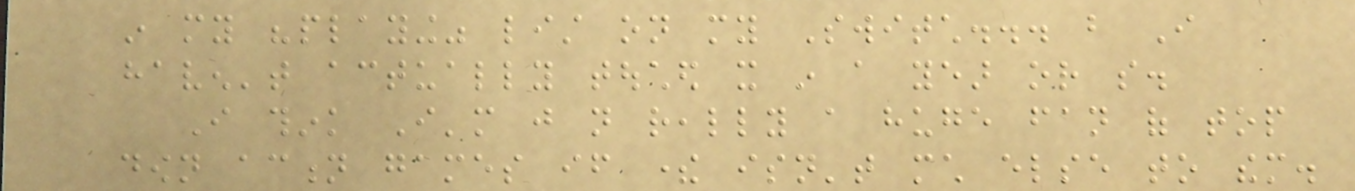in my "playing" list on my Switch... but I
haven't actually touched it in a year or so.
I think I'm just not really a huge fan of top
down action games if there isn't much else to them.
